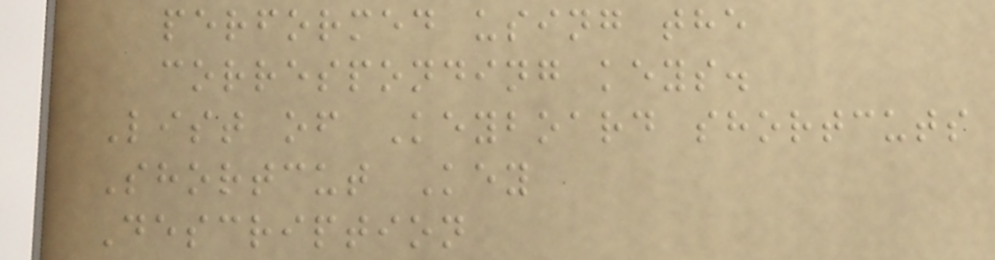performed using the
corresponding keys.
List of Keyboard shortcuts
Shortcut Key
Description
